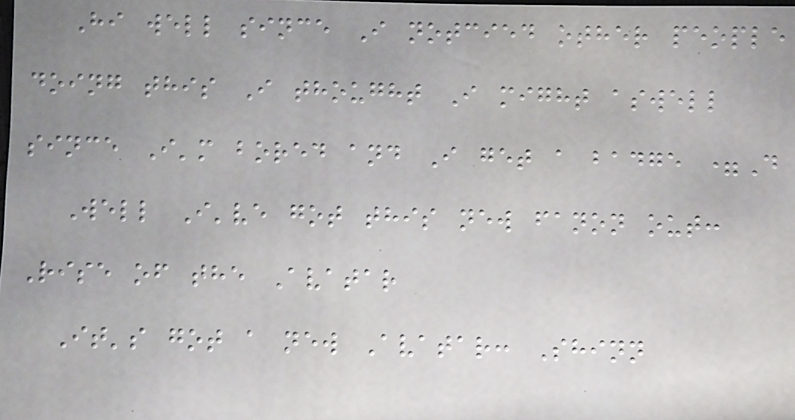Hi well since I notcied other people
doing this I thought I might aswell
since I'm bored and I get a badge =D
Well I've got this new fanon out:
Rise of the Avatar
It's got a new Avatar: Shinn
